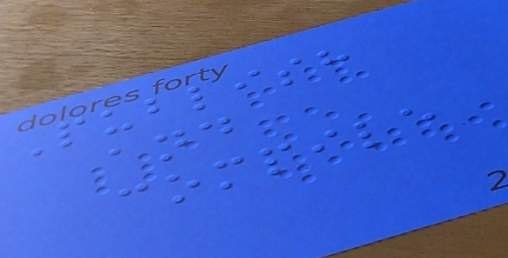Publish
and
compile
